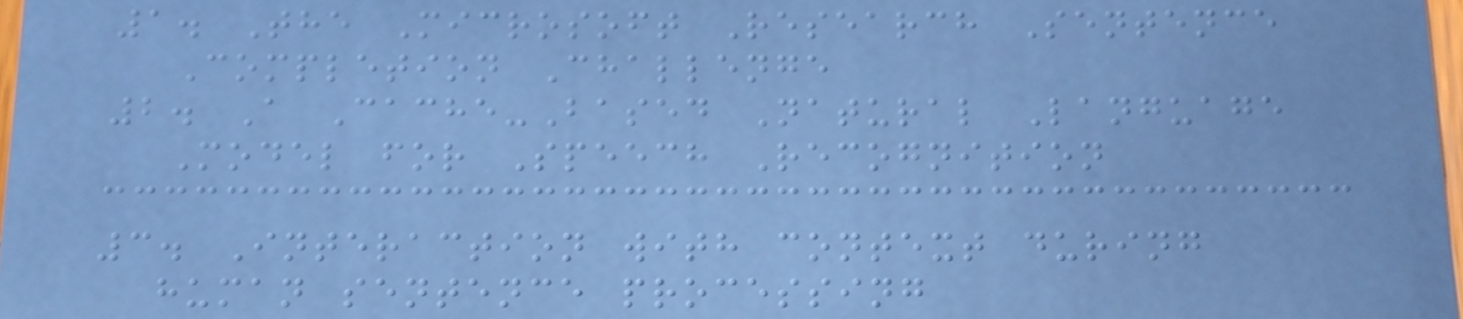1. The Microsoft Research Sentence
Completion Challenge
2. A Cache-Based Natural Language
Model for Speech Recognition
3. Interaction with context during
human sentence processing
